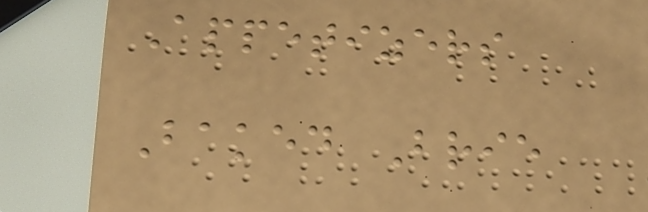Appetizers
Baked Brie
